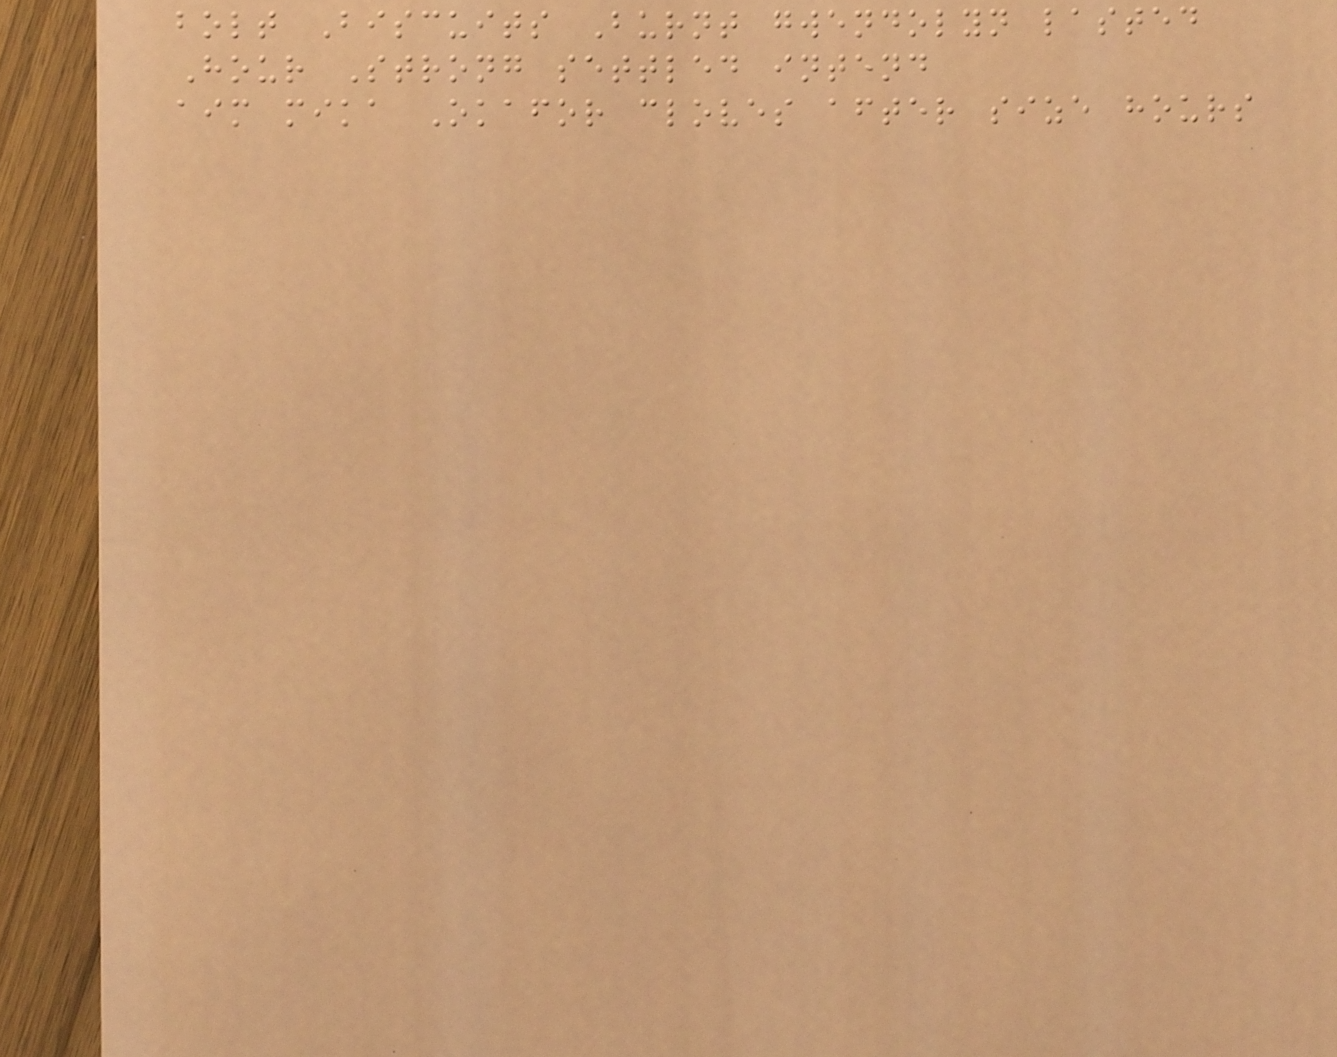bolt Biscuits Burnt gwendolyn lasted
Hour Strong settled intend
aim mika Okafor cloves after size hours
